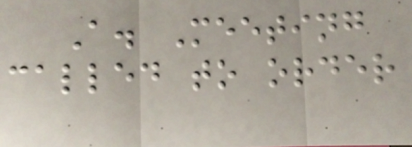A. Meeting
called to order
